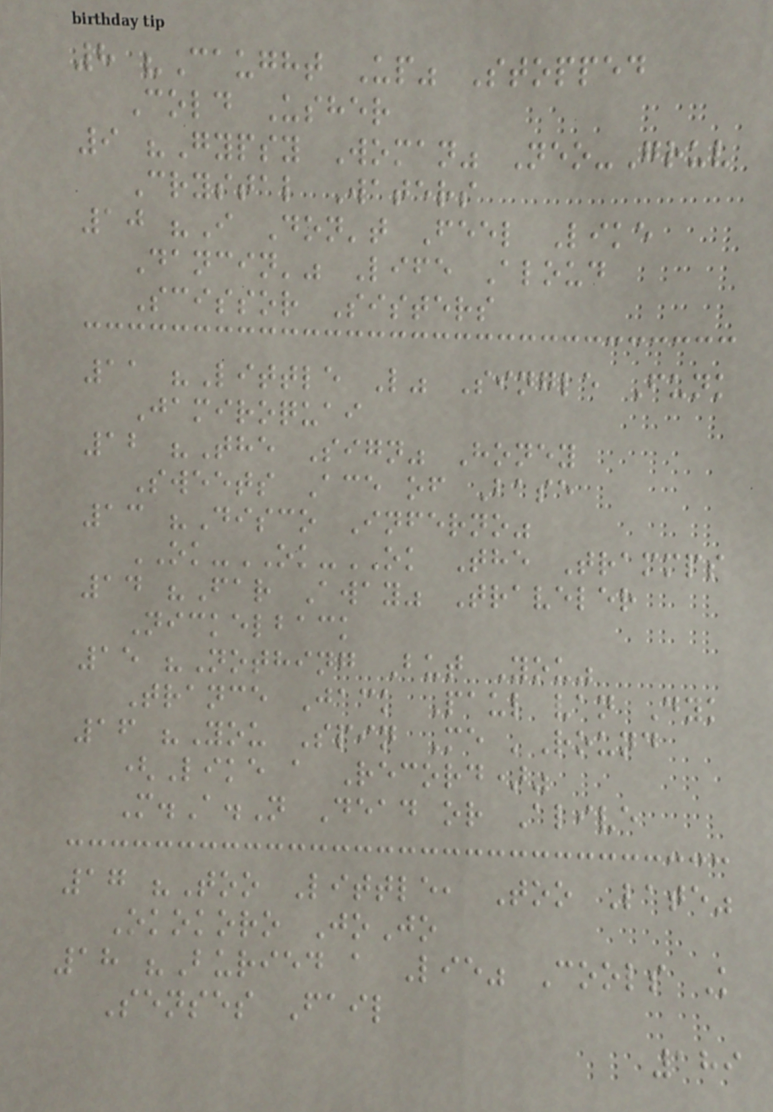8 "Caught Up" Stopped
Cold Usher
9 "Gypsy Woman" Neo-Gruv
Crystal Waters
10 "I Don't Feel Like
Dancin'" Life Aloud
Scissor Sisters
11 "Little L" Single Funk
Jamiroquai
12 "The Sign" Honey
Sweets Ace of Base
13 "Disco Inferno"
OK-OK-OK The Trammps
14 "Far Away" Traveler
Nickelback
15 "Nothing But You"
Trance Jack Paul van Dyk
16 "You Spin Me 'Round
(Like a Record)"
M.A.N Dead or Alive
17 "Too Little, Too Late"
Okokoro JoJo
18 "Buried a Lie" Cools K
Senses Fail
189
